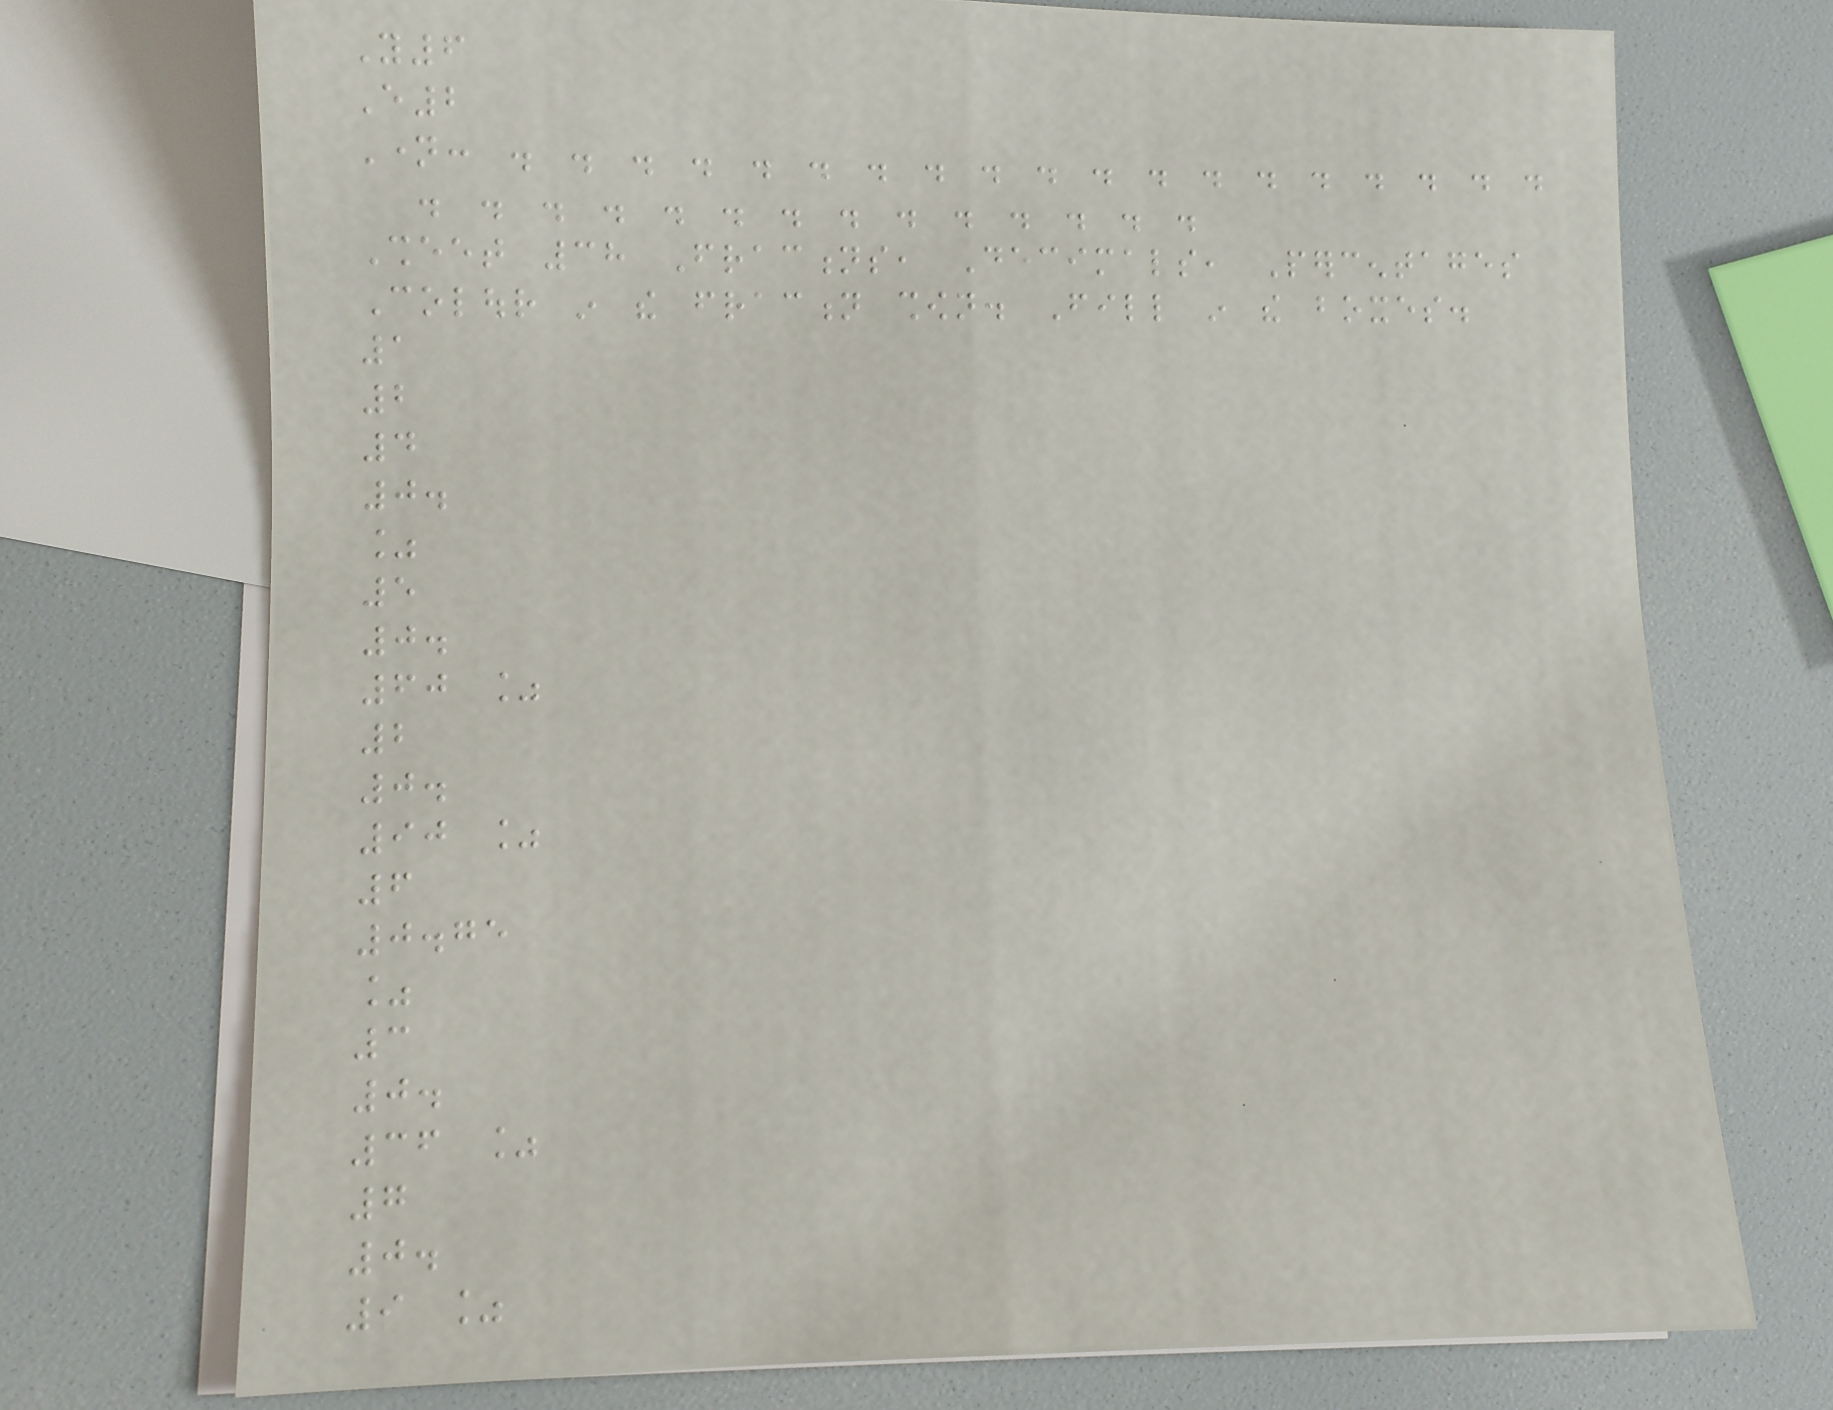Y6
E2
Name: . . . . . . . . . . . . . . . . . . .
. . . . . . . . . . . . . .
Sheet 38 Fractions, Decimals, Percentages
Colour in the fraction shown. Fill in the boxes.
1
2
4
0.
%
5
0.
60 %
2
0.
90 %
6
0.75
%
3
0.
36 %
7
0.
9 %
